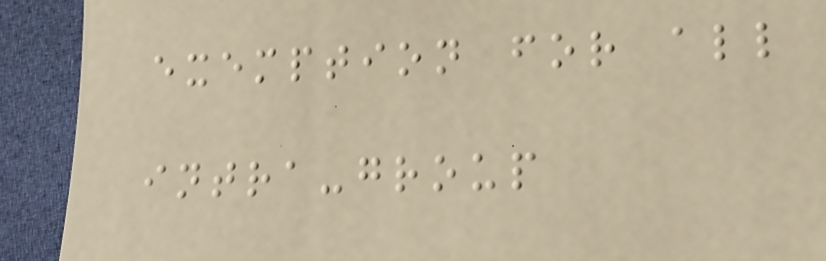exemption for all
intra-group
